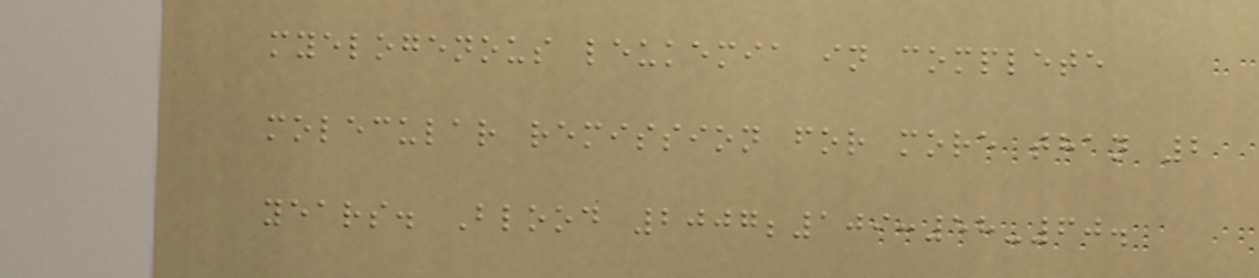myelogenous leukemia in complete
molecular remission for more than 2
years. Blood 2007;109:58-60.
